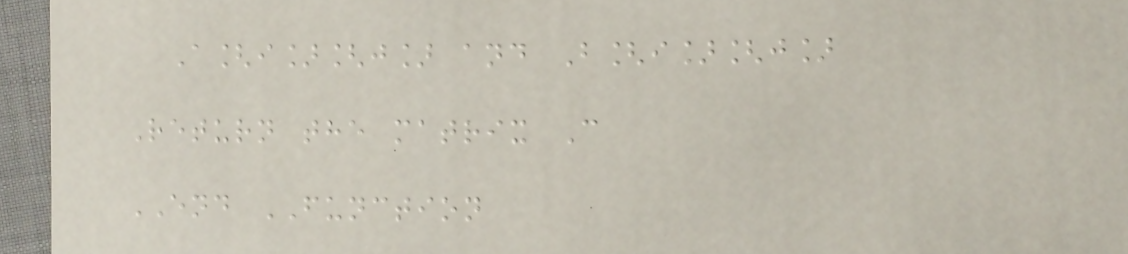A[i][j] and B[i][j]
Return the matrix C
END FUNCTION
